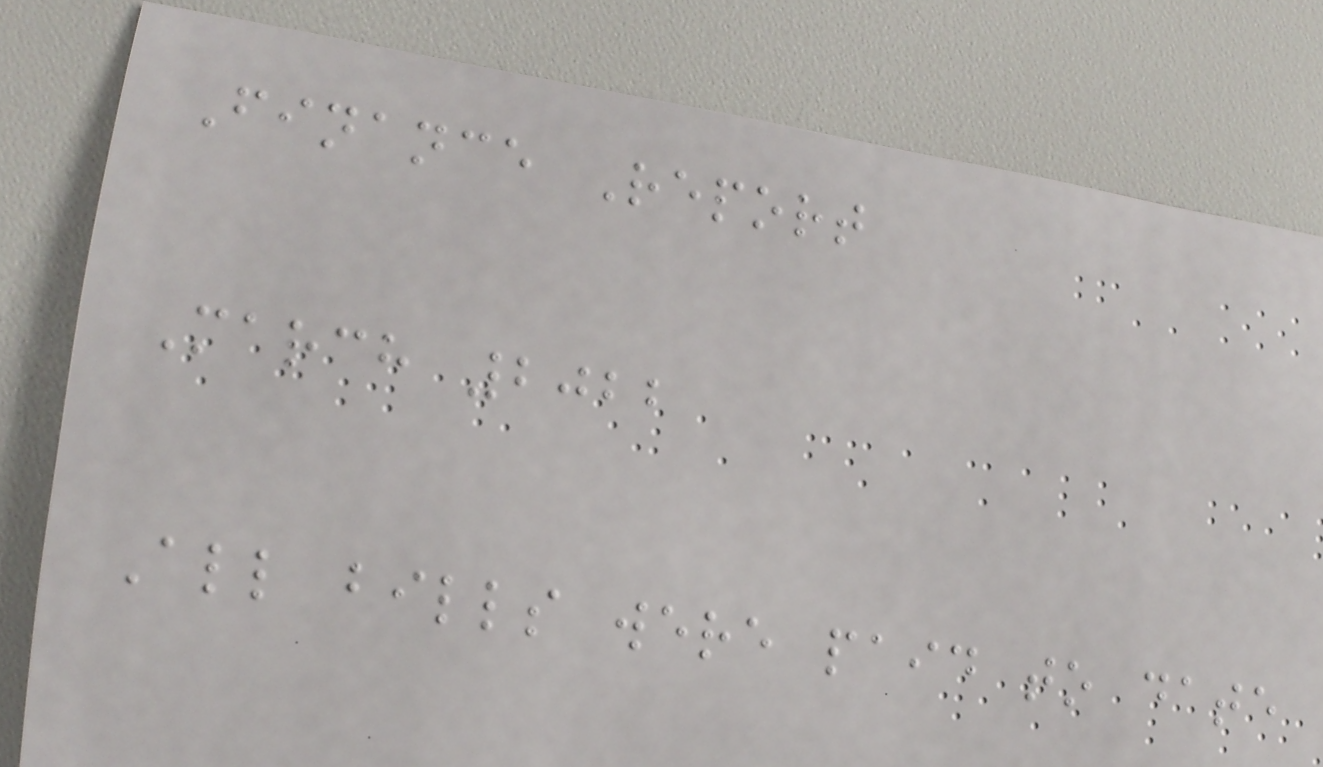Finance Report
March 2022
All bills were paid to date
